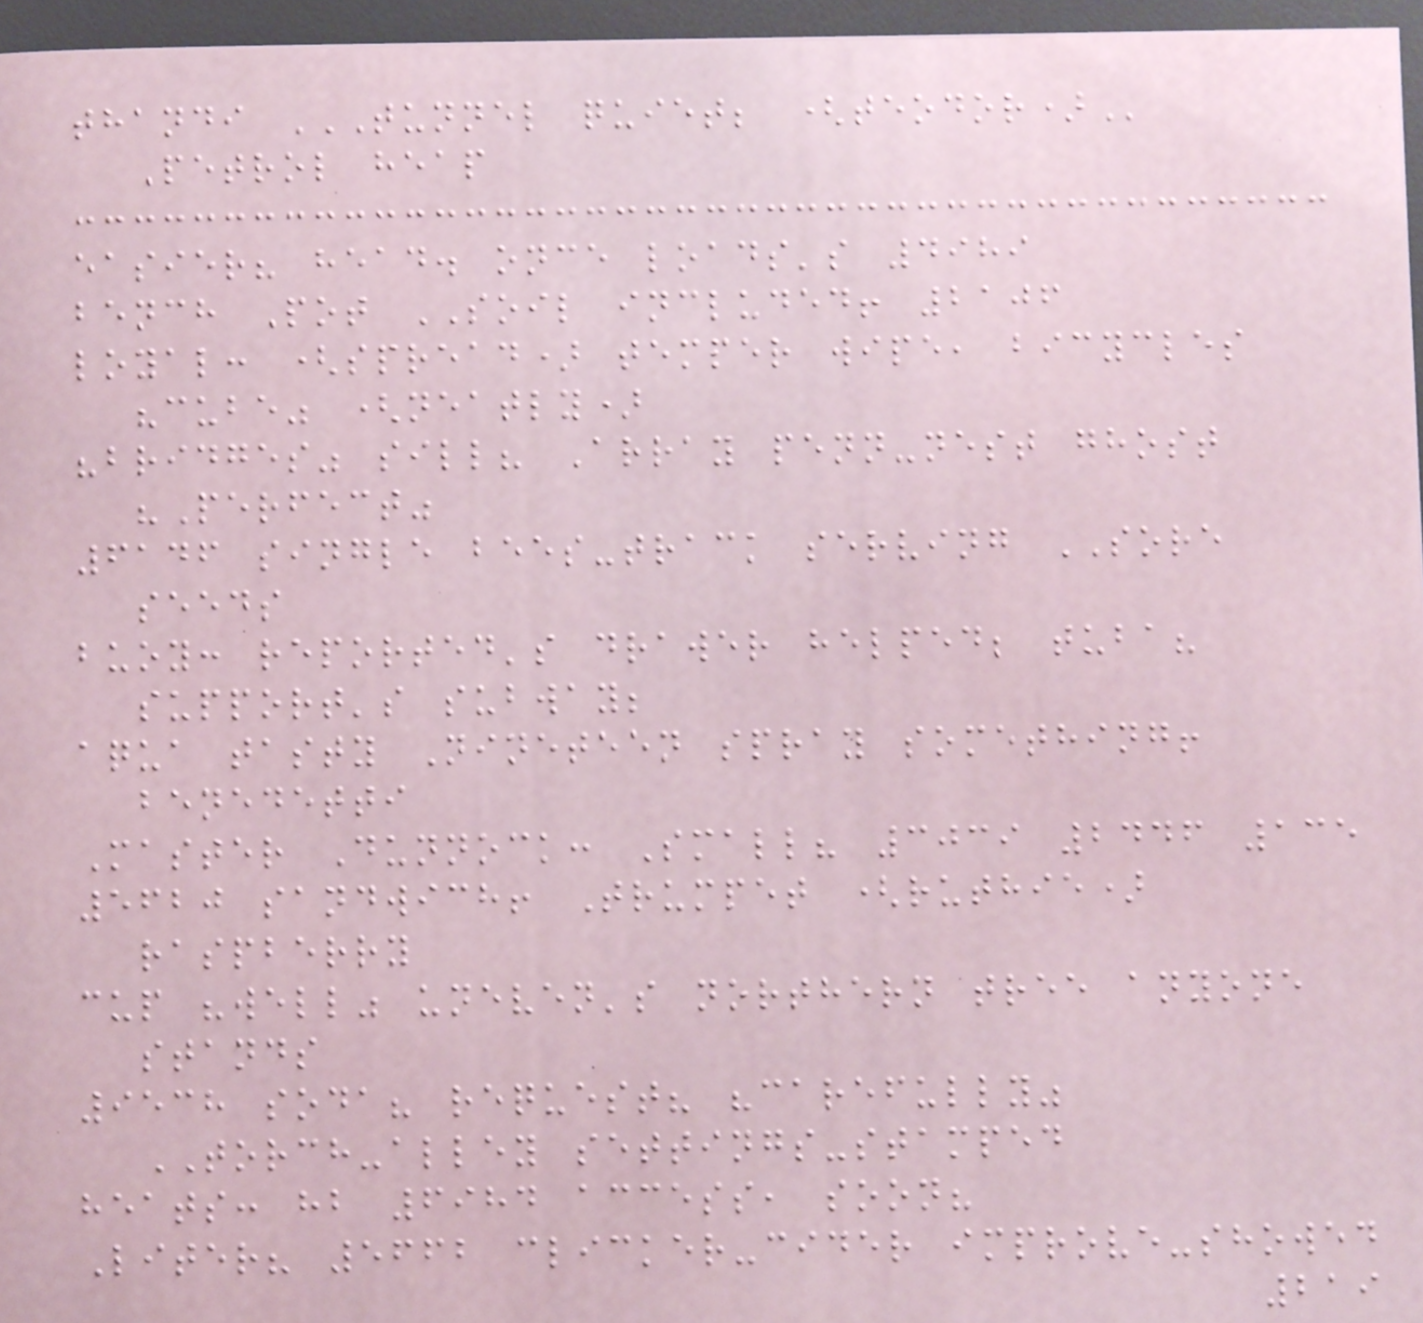thandi TUNNEL QUIET; (TEODOR)
Petrol heap
easier? head. once loads's 4989
bench Pot SOIL included! 2106
loyal: (spread) temper wipe, bicycles
"cube" (neatly)
"bridges" sill? Array penn-nest ghost
"Perfect"
6146 single bees-track serving SORE
seeds
buoy: reported's drawer helped; tuba?
support's subway;
aqua tasty Nineteen spray something!
benedetti
Master Dunnock: Small? 3039 2446 135
5620 sandwich! Trumpet (ruthie)
raspberry
cup "well" uneven's northern tree anyone
stands
9538 soda? request? "carefully"
TORCH-alley settings-stamped
heats: hb 6984 access, soon?
Liter? 5662 clicker-cider improve-showed
219
